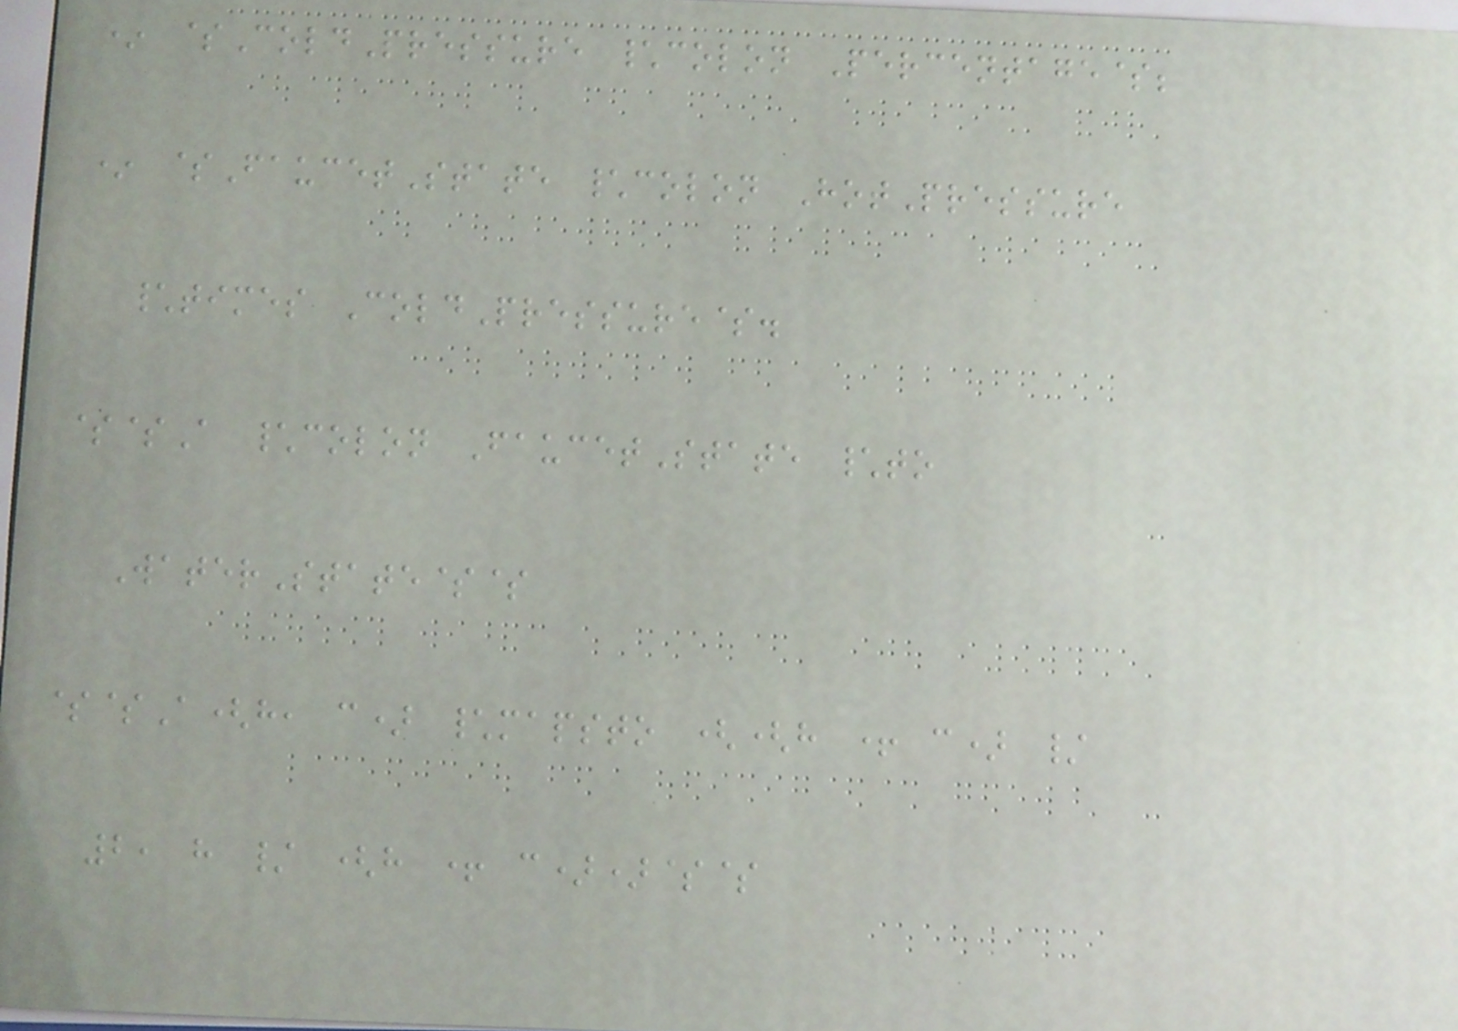* $ColdPressure \colon Percentage$;
* $FaucetState \colon HotPressure
\times ColdPressure$.
$$A \colon FaucetState \to
WaterState$$
$$A(h, c) \mapsto ((h + c) /
2, h / (h + c))$$
